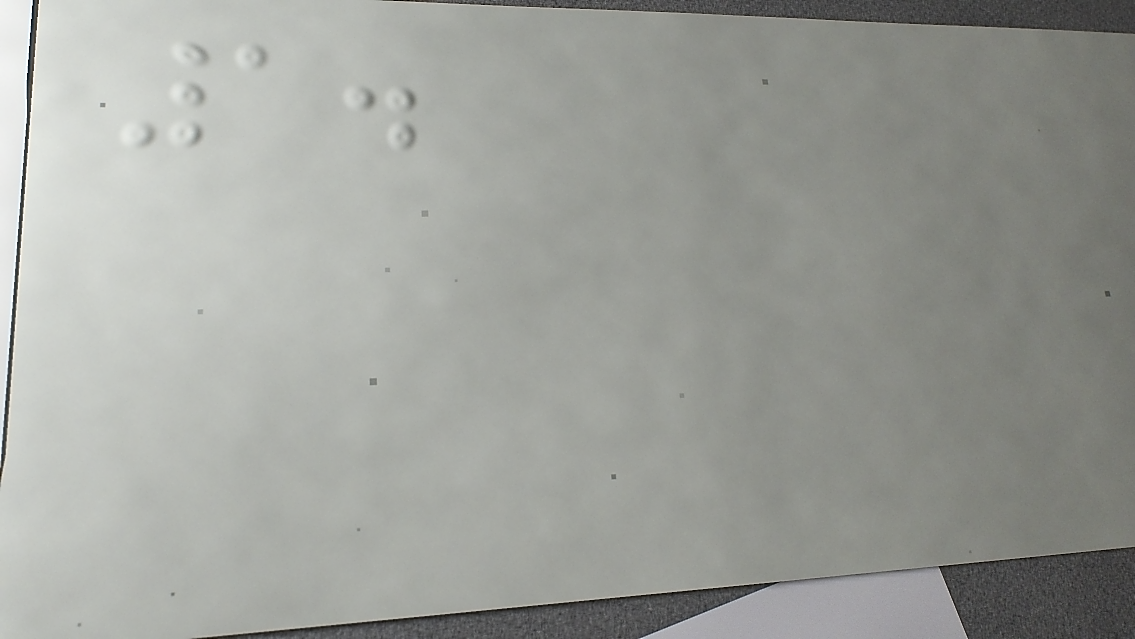1.
